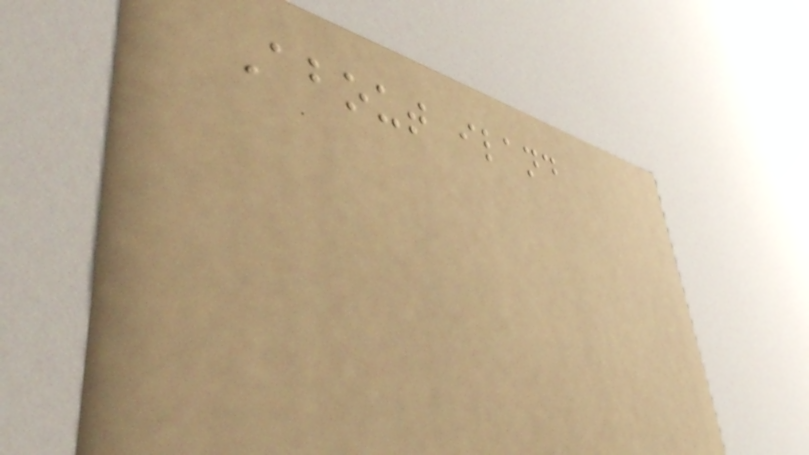About iland
